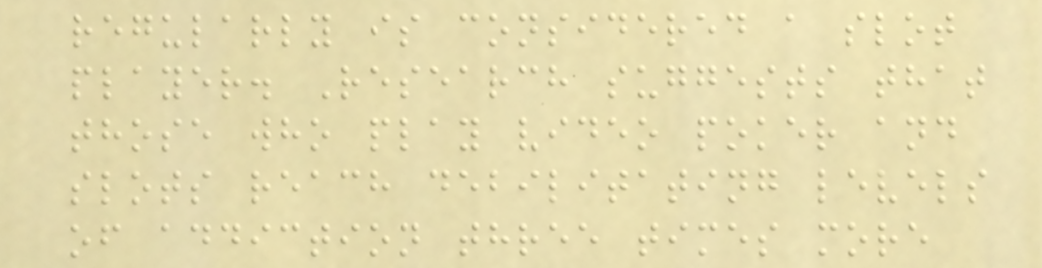regularly is considered a slot
player. Research suggests that
those who play video poker and
slots reach debilitating levels
of addiction three times more
